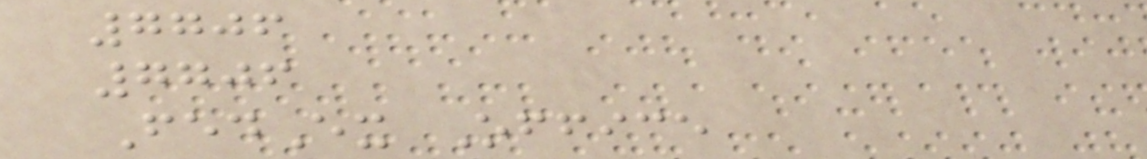7706
7706
FedEx Office
